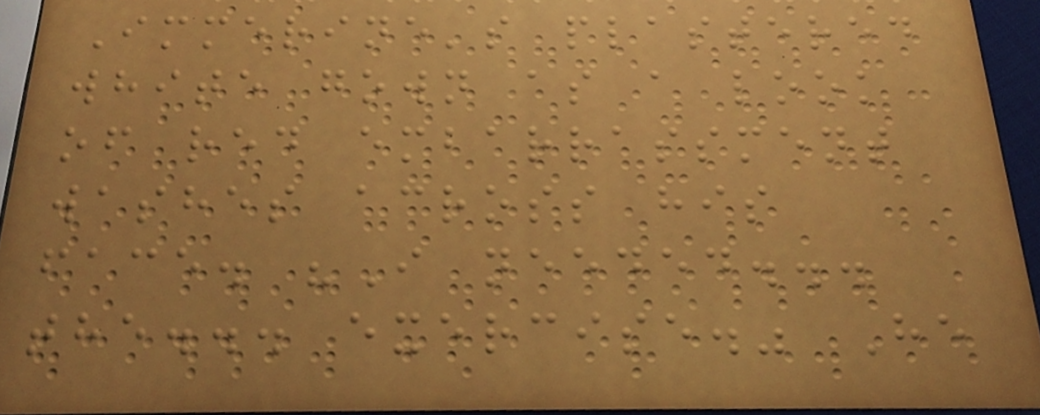Immerine's plastered
white gown as a look
of red embarrassment
washes across his
face. "I needed...
the... exercise." He
